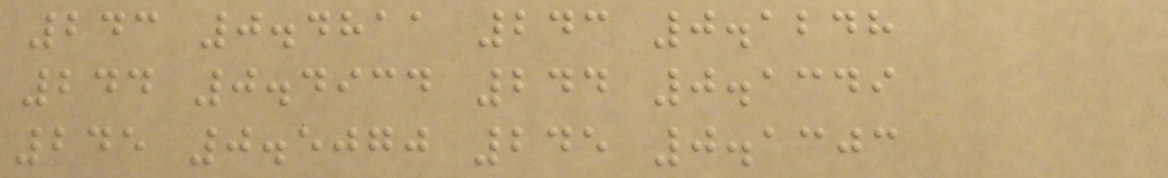243 0.4811 243 0.1248
244 0.4934 244 0.1349
245 0.5070 245 0.1303
